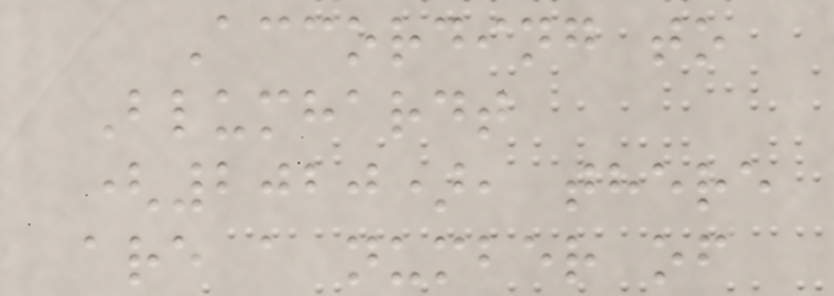According to
Blumhardt
(2020), there
are a number of
